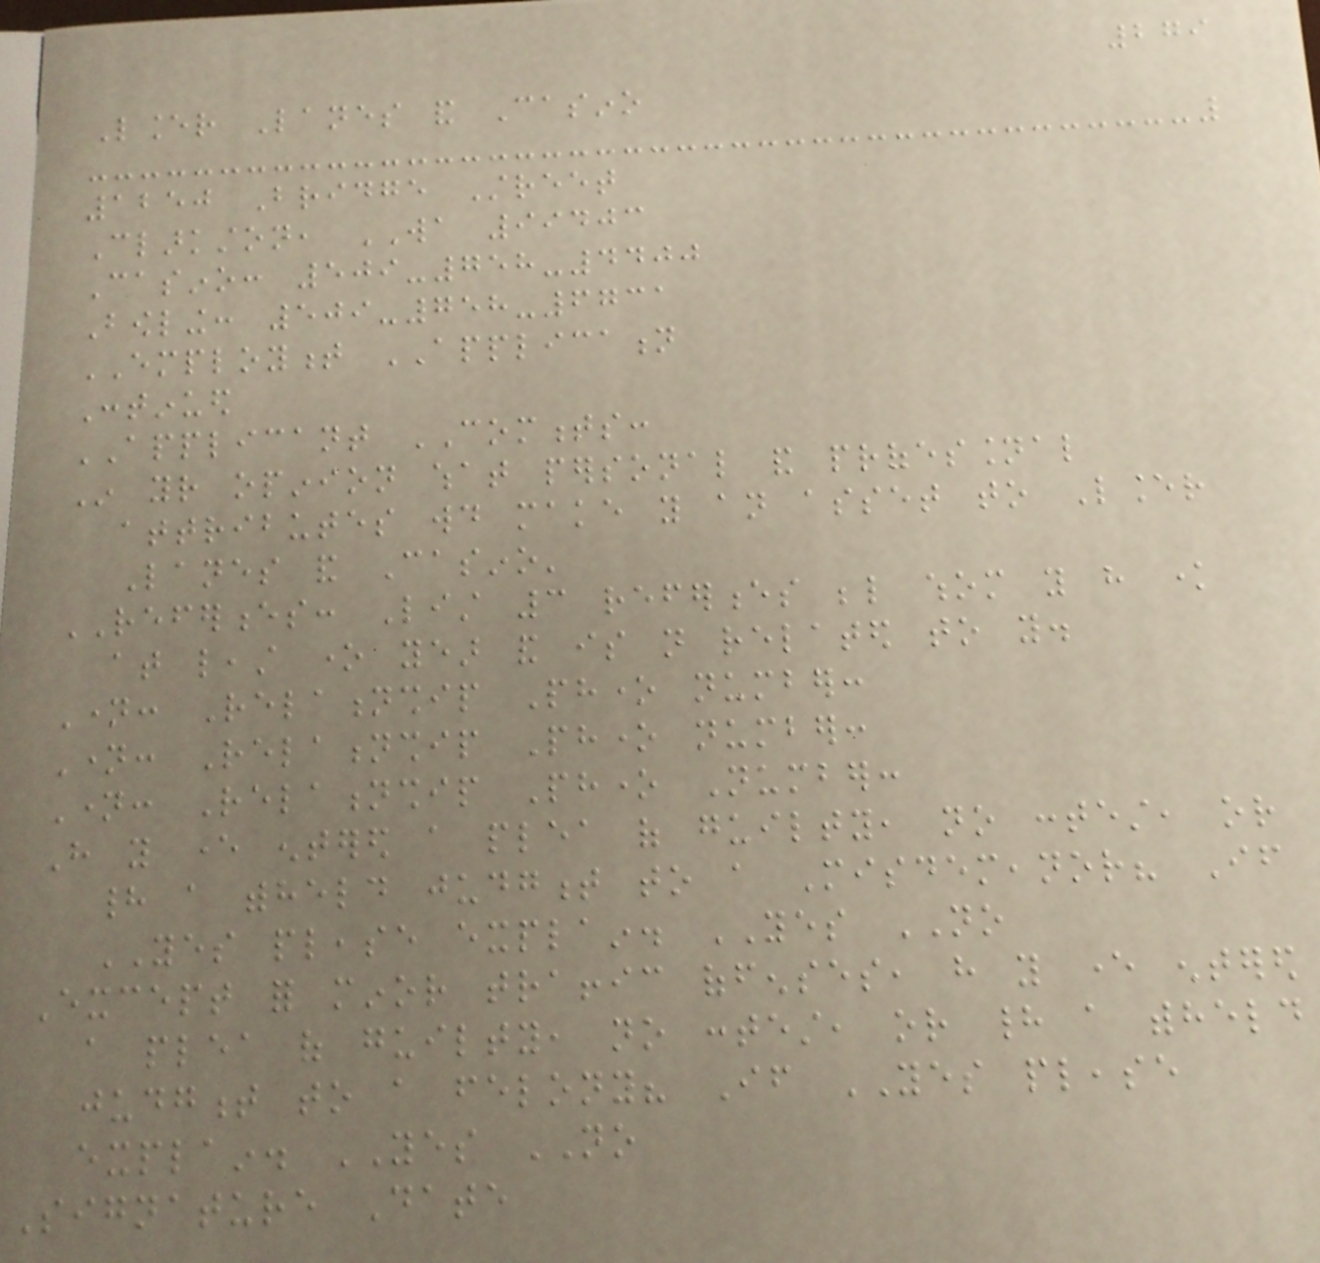279
Lancer Lanes and Casino
1250 Bridge Street
Clarkston, WA 99403
Casino: 509-758-4400
Bowling: 509-758-6731
EMPLOYMENT APPLICATION
Continued
APPLICANT COMMENTS:
In your opinion what personal and professional
attributes would make you an asset to Lancer
Lanes and Casino'
REFERENCES: List 3 references below whom you have know
at least one year and is not related to you.
Name: Relationship Phone number:
Name: Relationship Phone number:
Name: Relationship Phone Number:
Have you ever entered a plea of guilty, no contest, or
had a withheld judgment to a Misdemeanor? If
YES please explain. YES NO
Except for minor traffic offenses, have you ever entered
a plea of guilty, no contest, or had a withheld
judgment to a felony? If YES please
explain. YES NO
Signature Date
